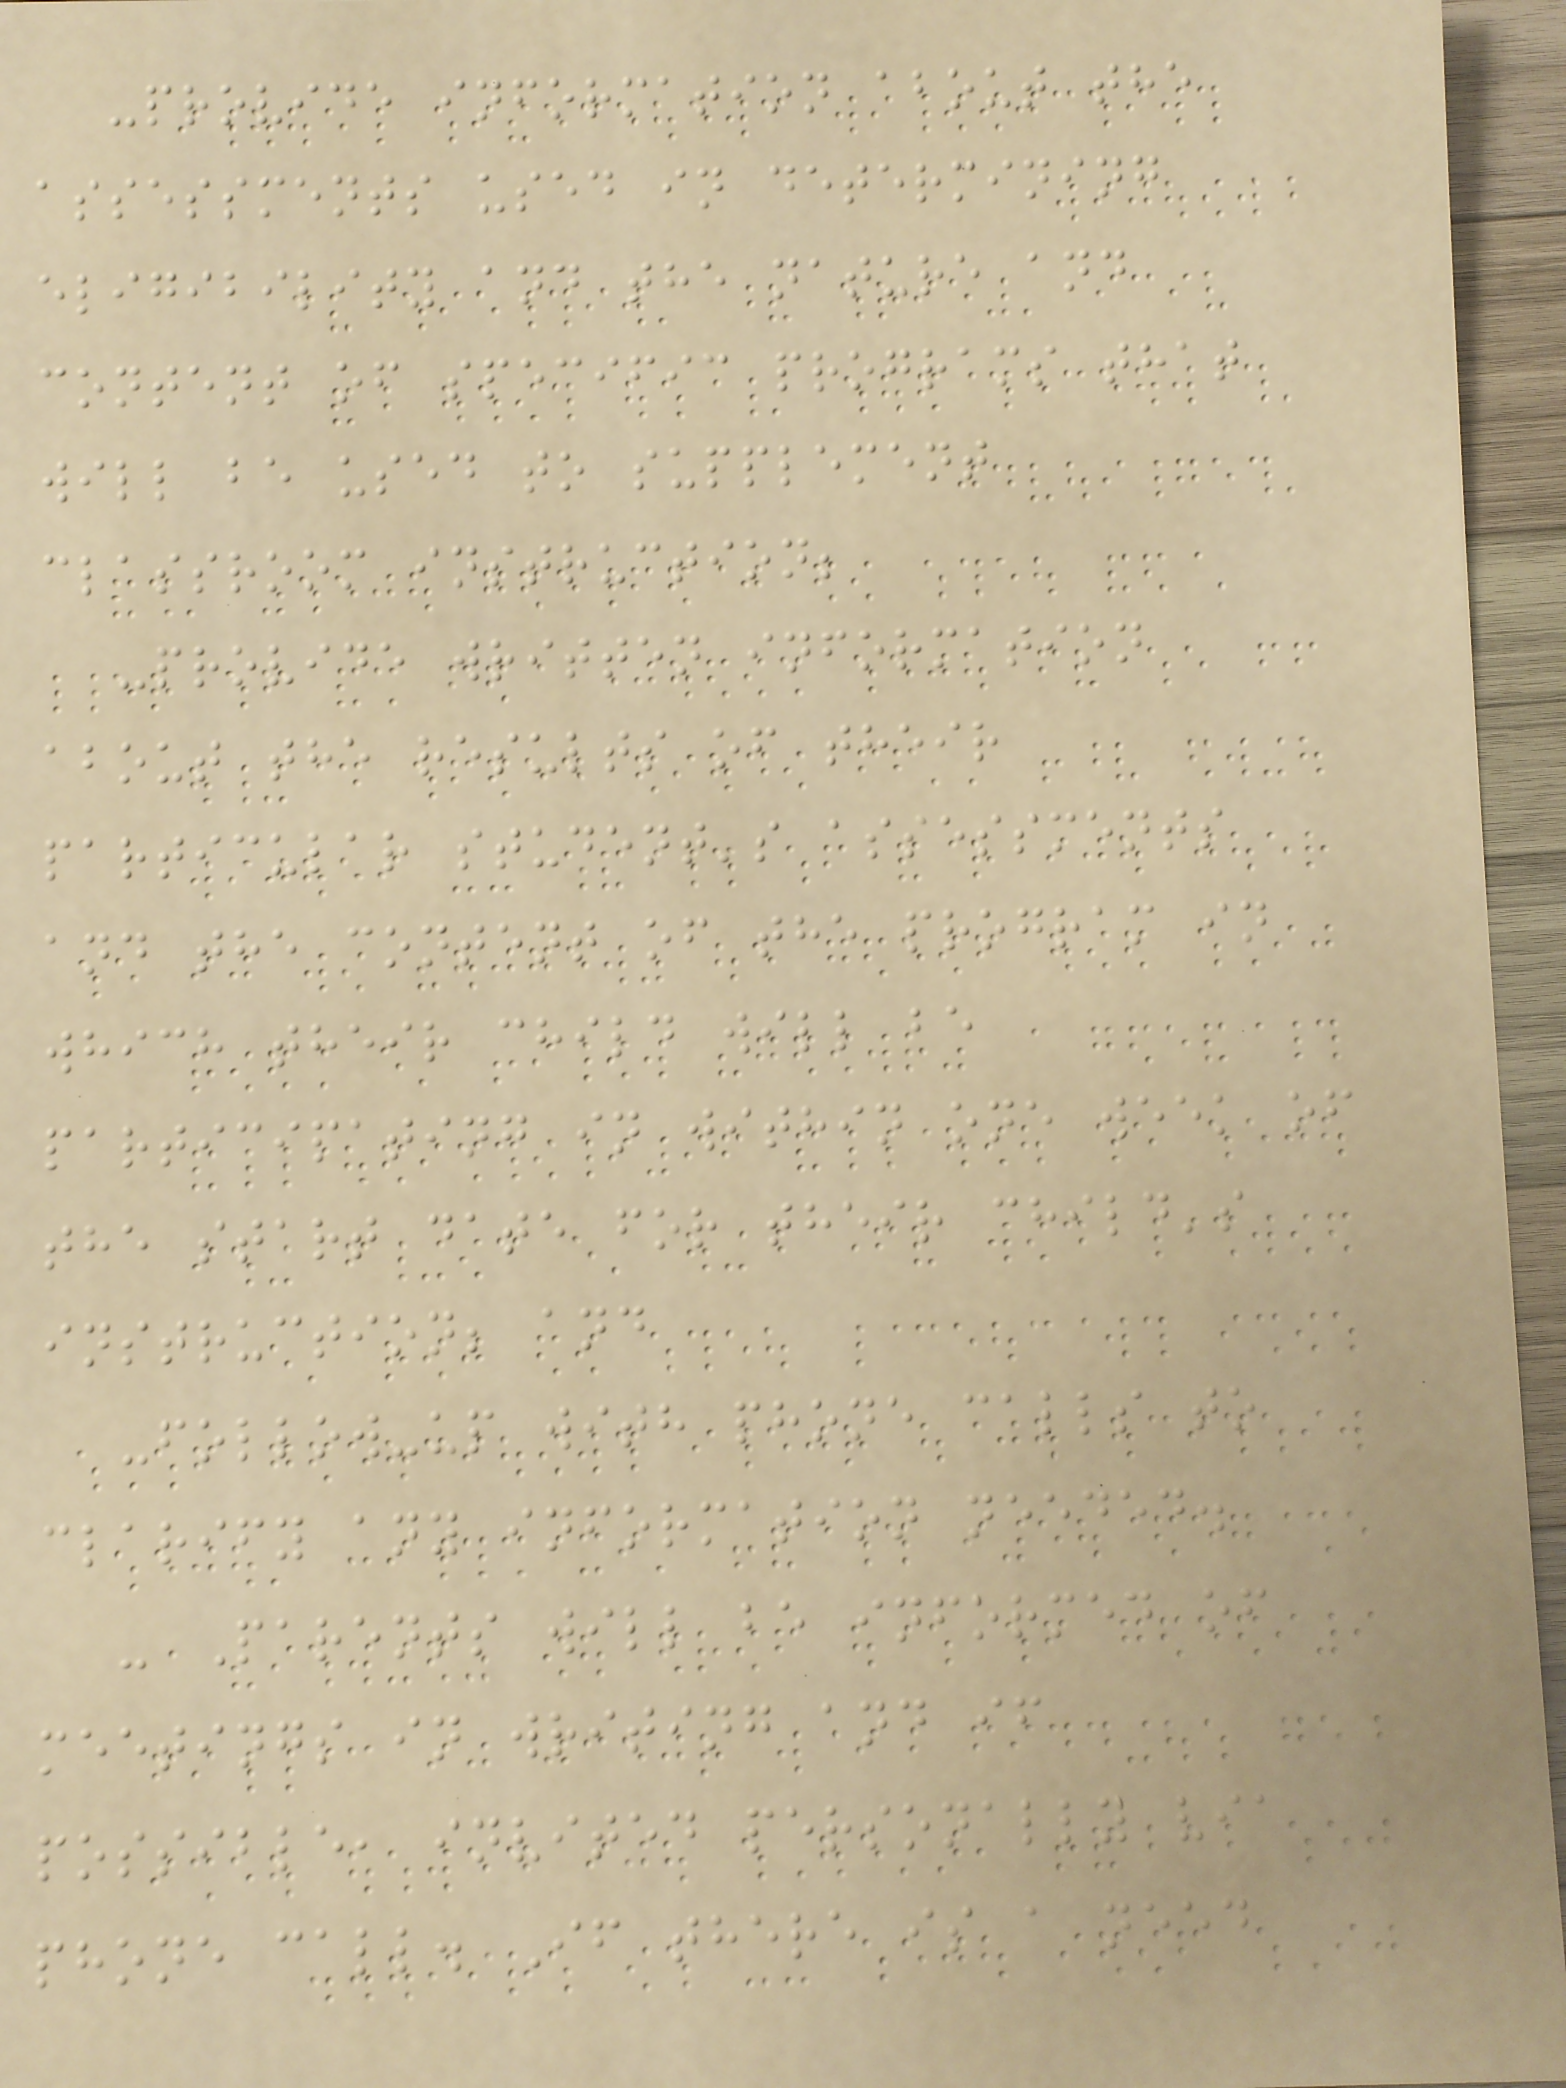-provide information about the
assessments used in determining
eligibility and the nature and
content of specific programs that
will be used to supplement
classroom instruction;
-provide written information
about the results of their
particular student's assessments
and the content of the program in
which their child will be
participating in within one week of
the start date for their child's
instruction; and
-follow-up with phone calls to
clarify any information needed.
- Parents will be informed of
meetings in writing and if
possible, invited personally via
phone call. If there is a need
